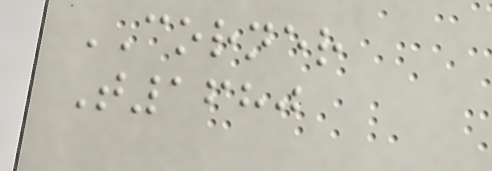CORNER
T1680
